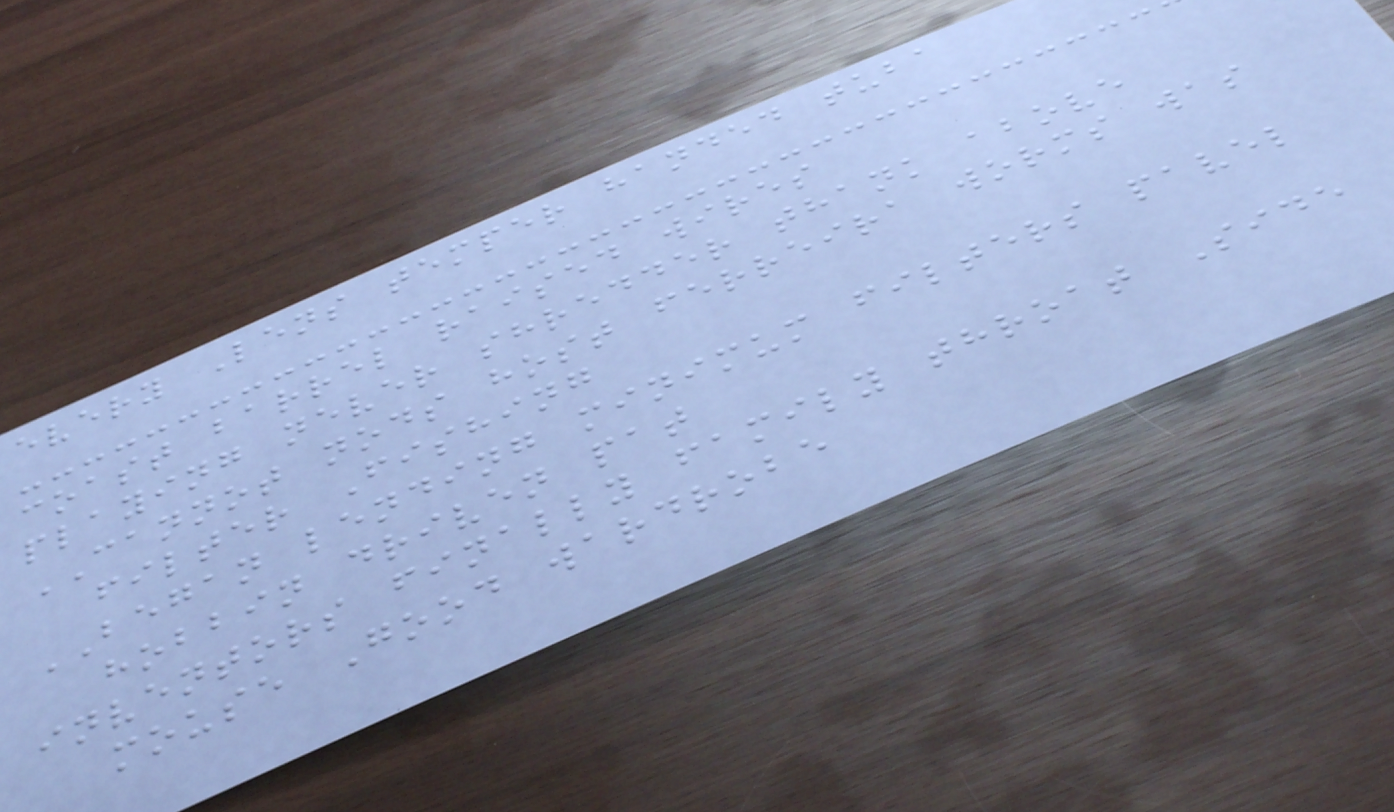every Lens temper handed tuba
coast barrel raised wires
playing never shredder thank above
CANNOT nods host ferreira worms was
filter Fishing
BEGAN lending minimum filters pavel
hobbin driven pat
inventors finally family throat Side
mouse Good wardrobe
